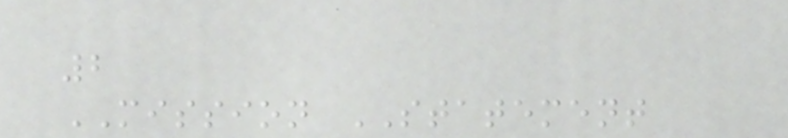2
MISSION STATEMENT
